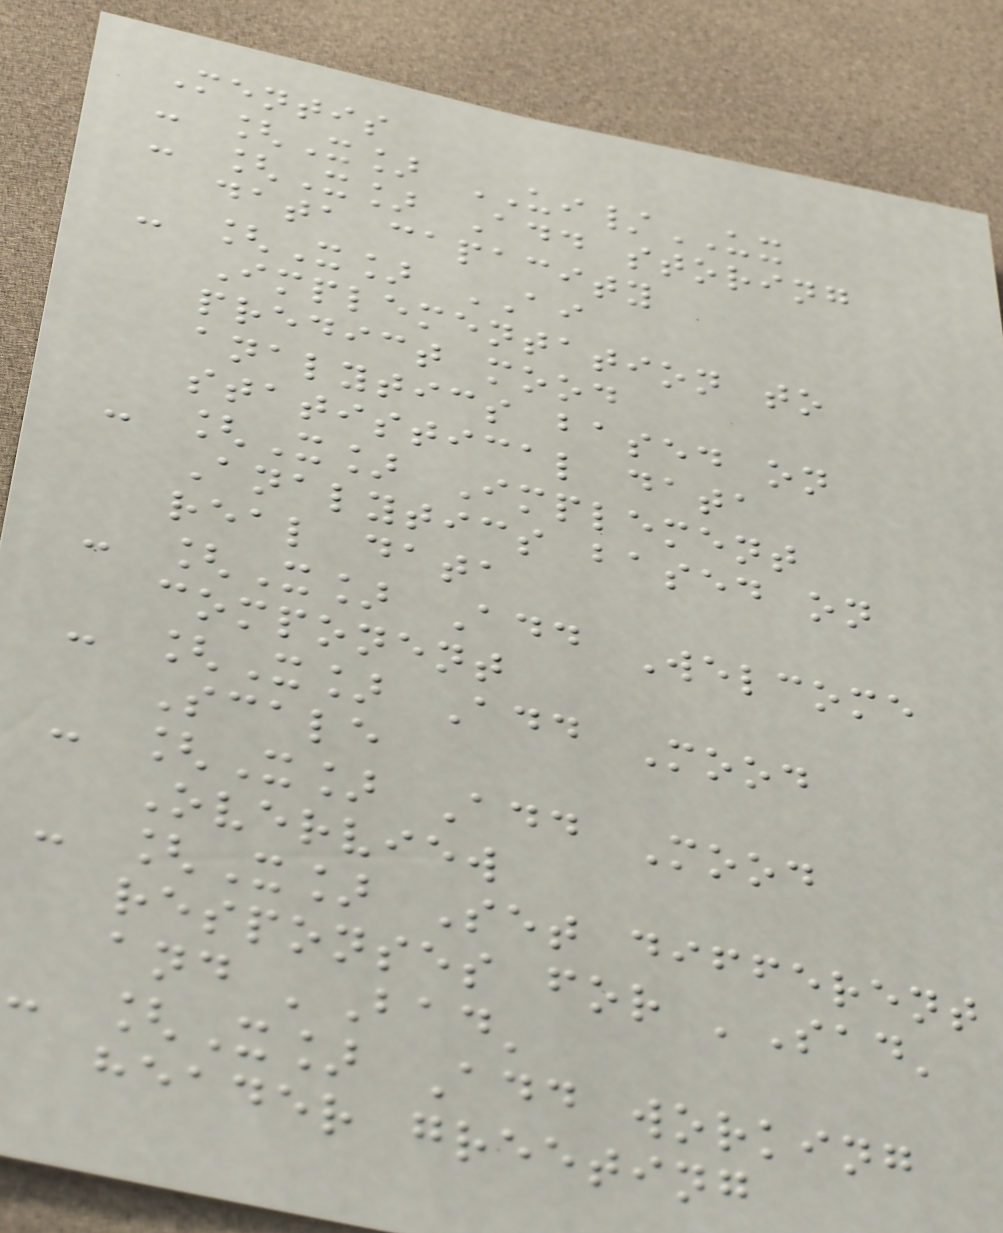Mentis
- [X] UI/UX
- [X] Add storing
data capacity
- [X] AI
Implementation to
predict mood
analytics based on
statistical data
- [X] Implement
Analytics based on
real data
- [X] Add Welcome
component
- [X] Add Mood
Scale
- [X] Add Mood
Overview
- [X] Set different
responses for 'Sad'
and 'Bad'
- [X] Add working
header greeting
